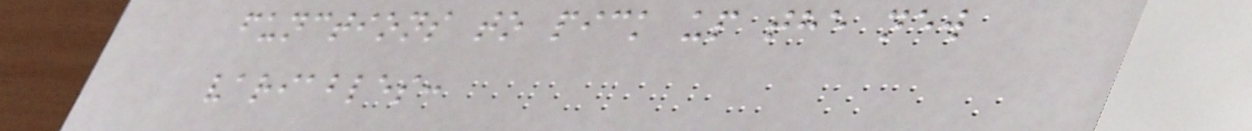functions to pick up the new
variables:
